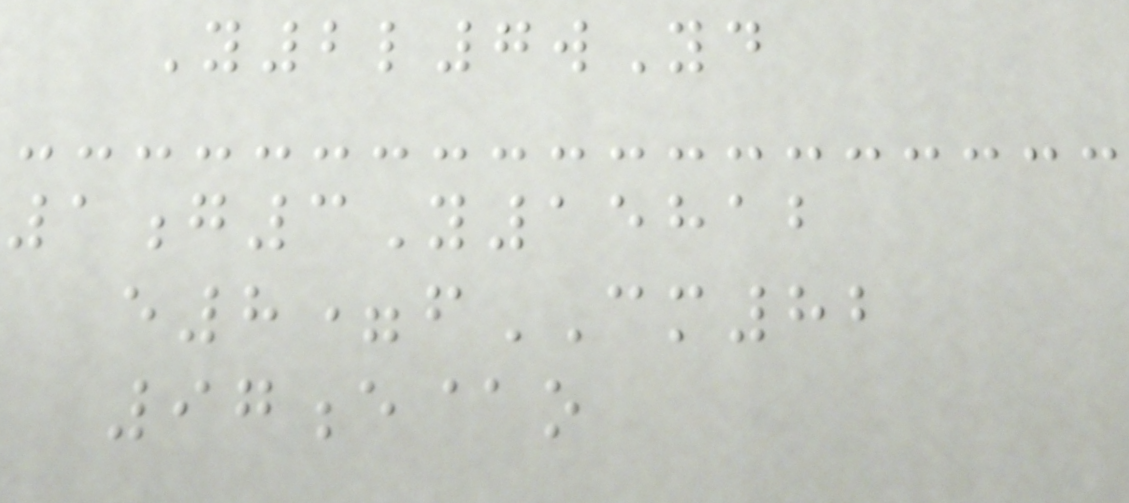Y2l7wYd
1g3Y15812
e8=fCM82
97e@o
